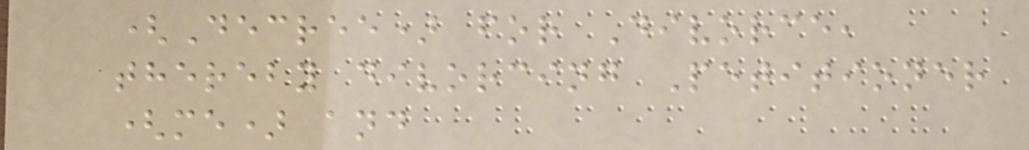(Decree) for Divorce,
thereby divorcing Petitioner
(me) and
